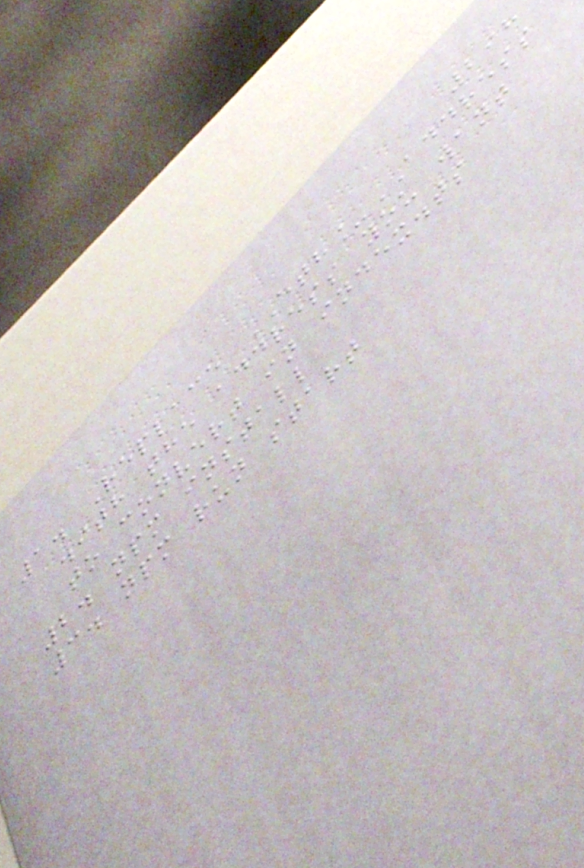298
1. Replace ETH_ADDRESS
with the address you want
to convert in index.ts
2. npm install
3. npm run start
